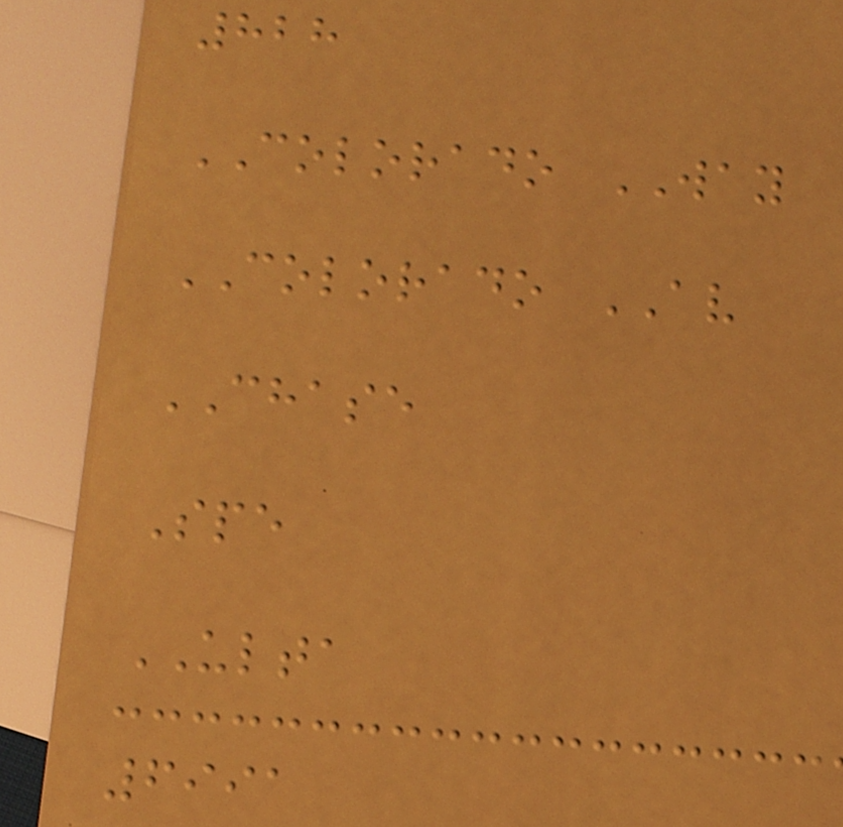828
COLORADO WAY
COLORADO AV
CHASE
Spe
ULTA
6991
